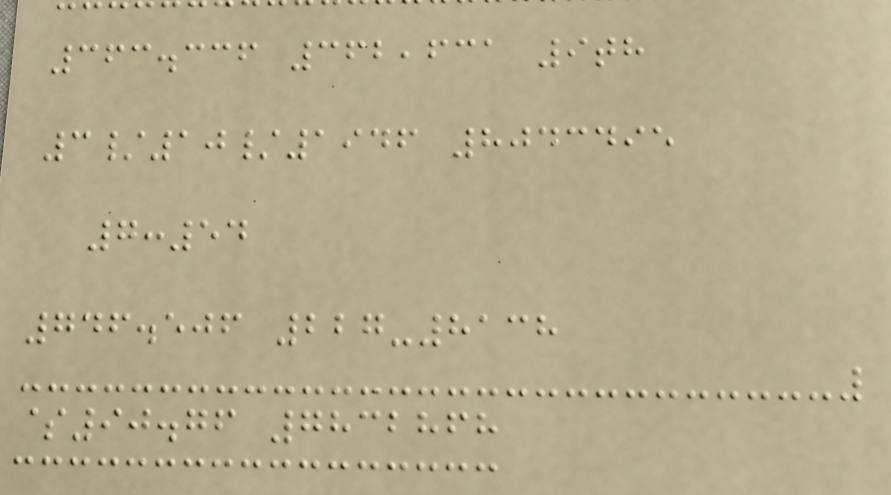363.336 362,631 9th
3/10/1946 8043495
7:54
746.506 227-8138
$90.76 7832868
